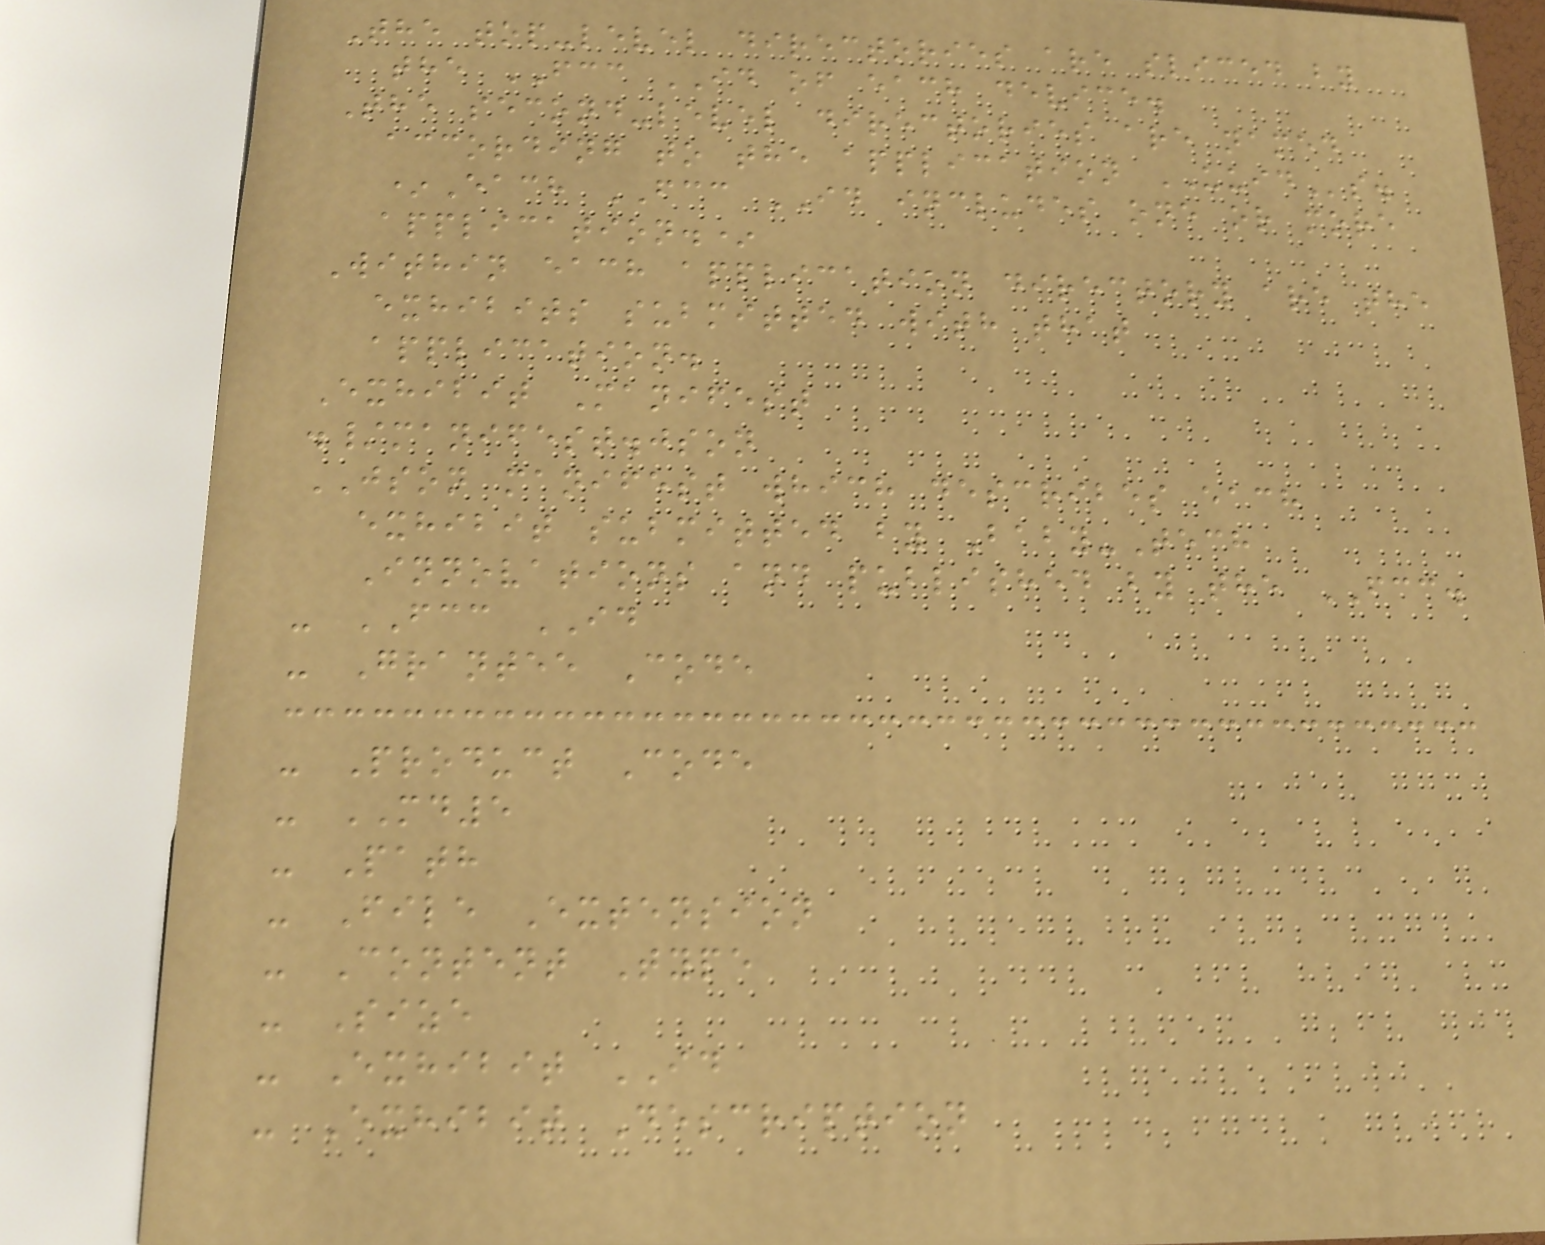The top-level directories are sliced by
the FCC ID of each device.
The second-level directories are named
according to the application UUIDs.
*Each FCC ID includes one or more
application.*
Within each application directory are the
exhibits submitted with that
application.
Exhibit Manifest
./manifest.json
JSON manifest which describes each
exhibit submitted by Baby-Tech
Innovations and published by the FCC.
- FCC ID
- Grantee Code
- Product Code
- MD5
- Path
- File Extension
- Content Type
- Size
- Exhibit ID
- Exhibit Description
